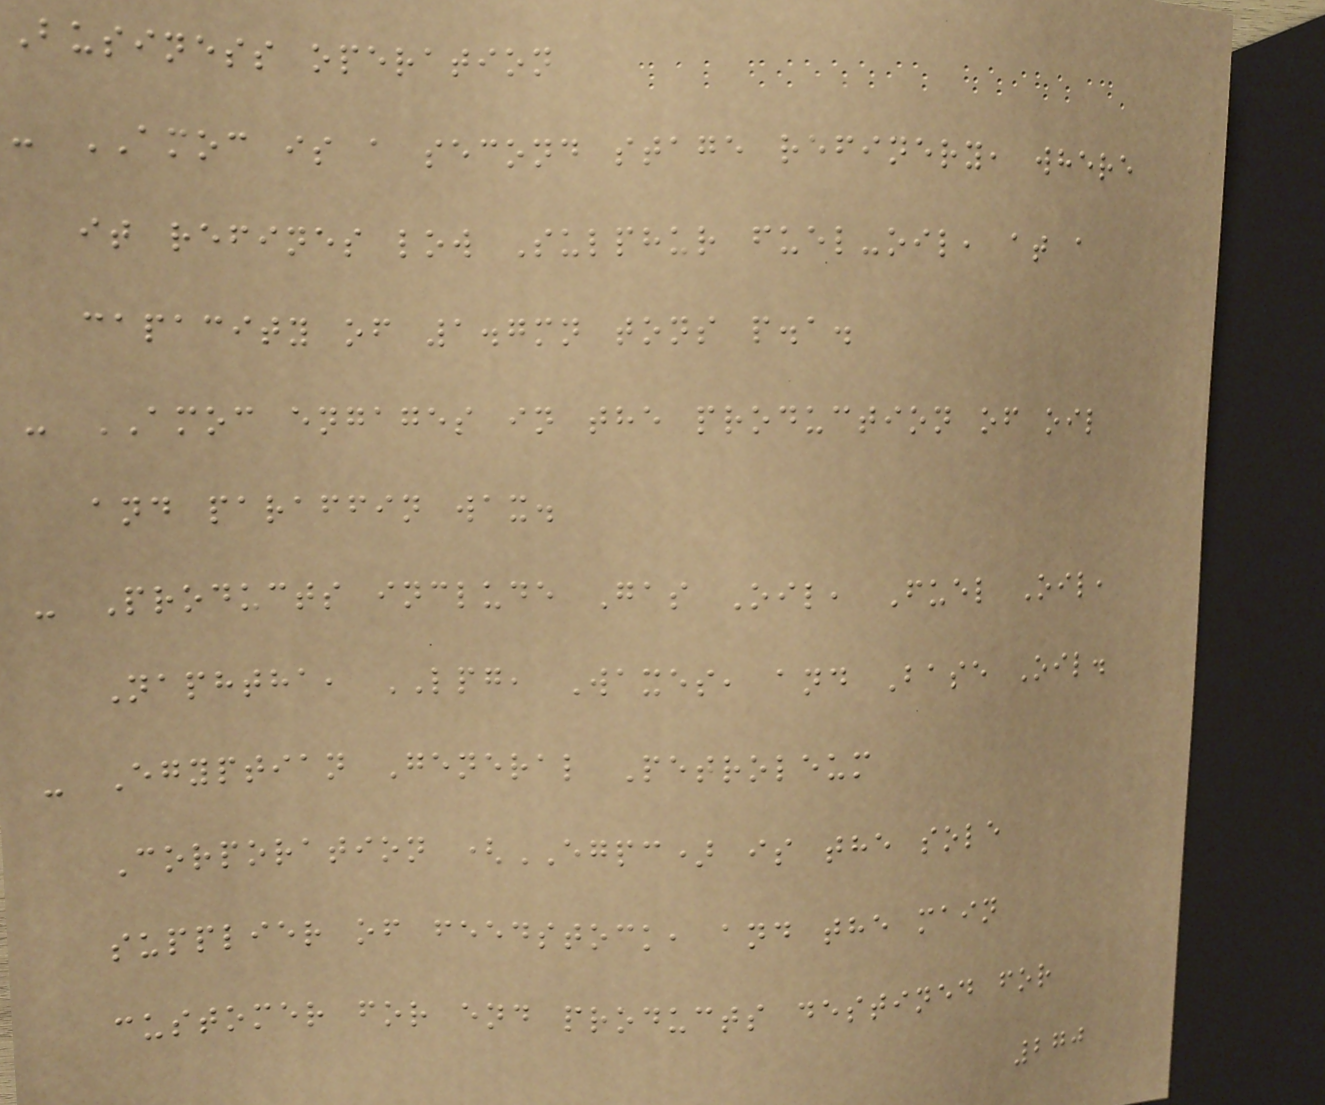Business operation
- AMOC is a second stage refinery, where
it refines low Sulphur fuel-oil, at a
capacity of 1.7mn tons p.a.
- AMOC engages in the production of oil
and paraffin wax.
- Products include Gas Oil, Fuel Oil,
Naphtha, LPG, Waxes, and Base Oil.
- Egyptian General Petroleum
Corporation (EGPC) is the sole
supplier of feedstock, and the main
customer for end products destined for
270
